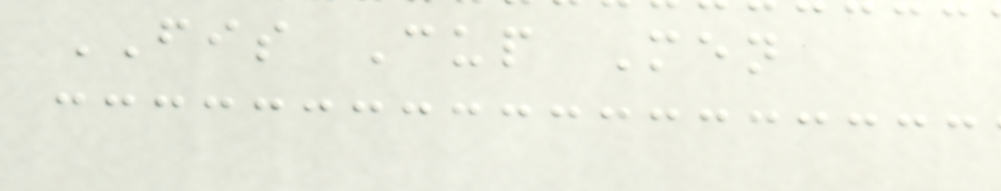FIS Cup Men
